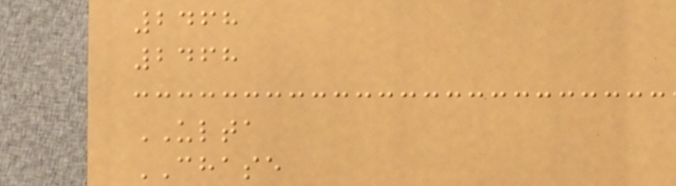2468
2468
ULTA
CHASE
